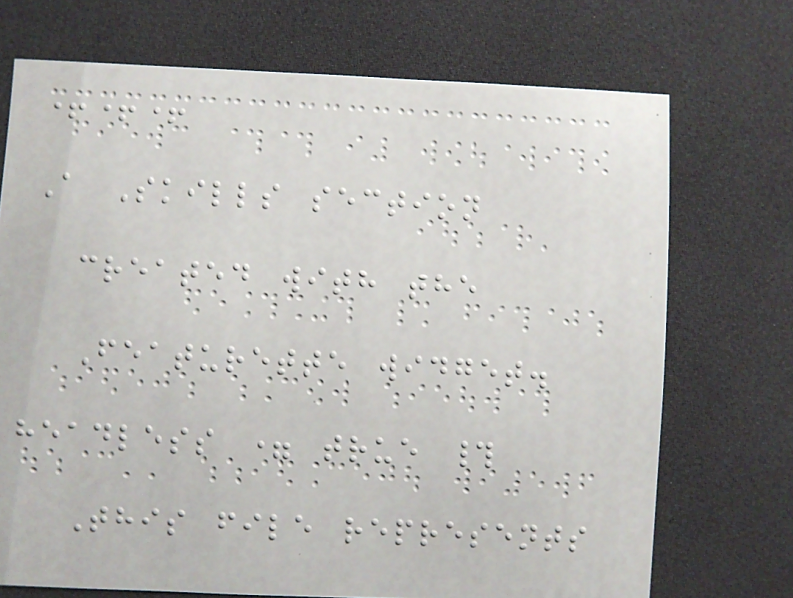+++
A Skills section
created with the
Featurette widget.
headless = true #
This file represents
